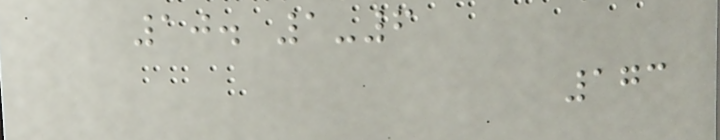10. 1-6
173
